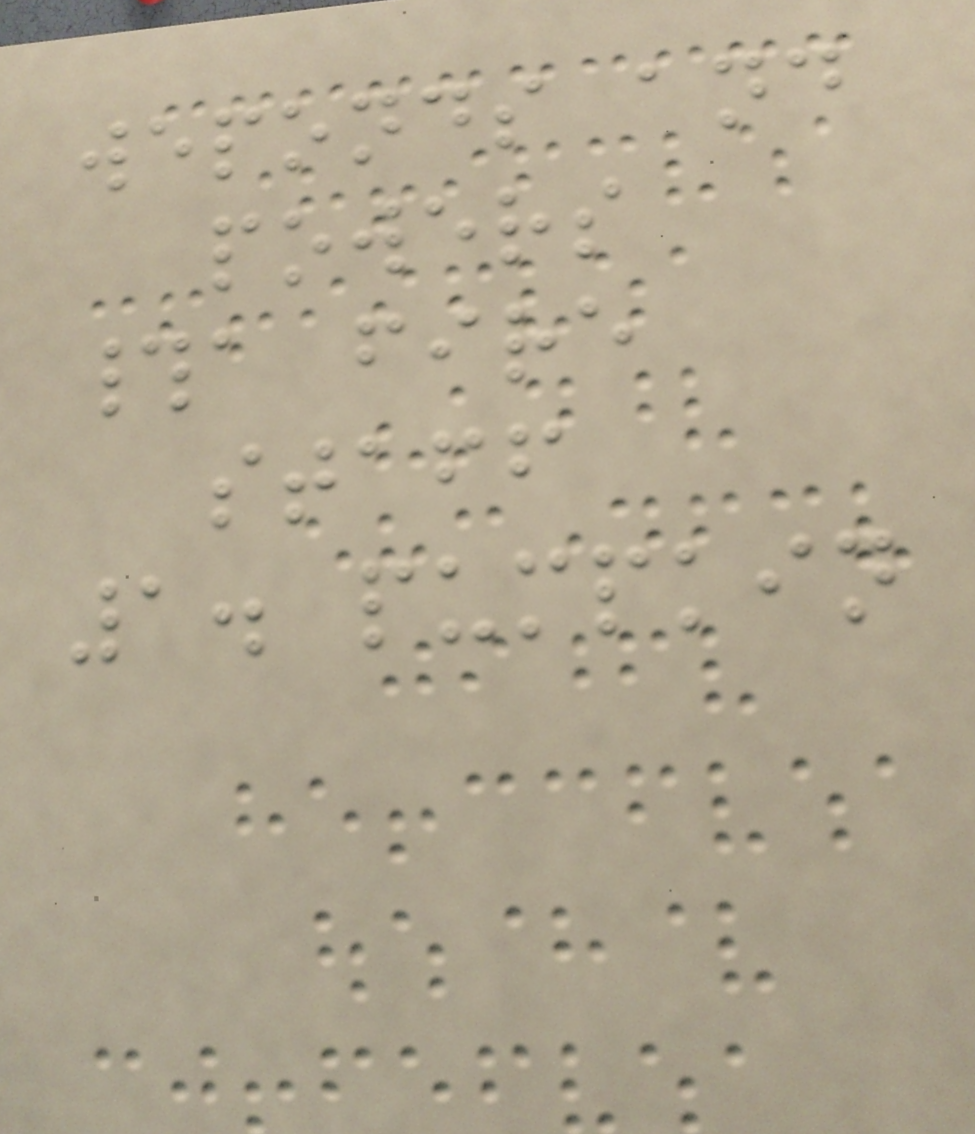weponds and
powers
#a fire
staff
1. pumpkin
